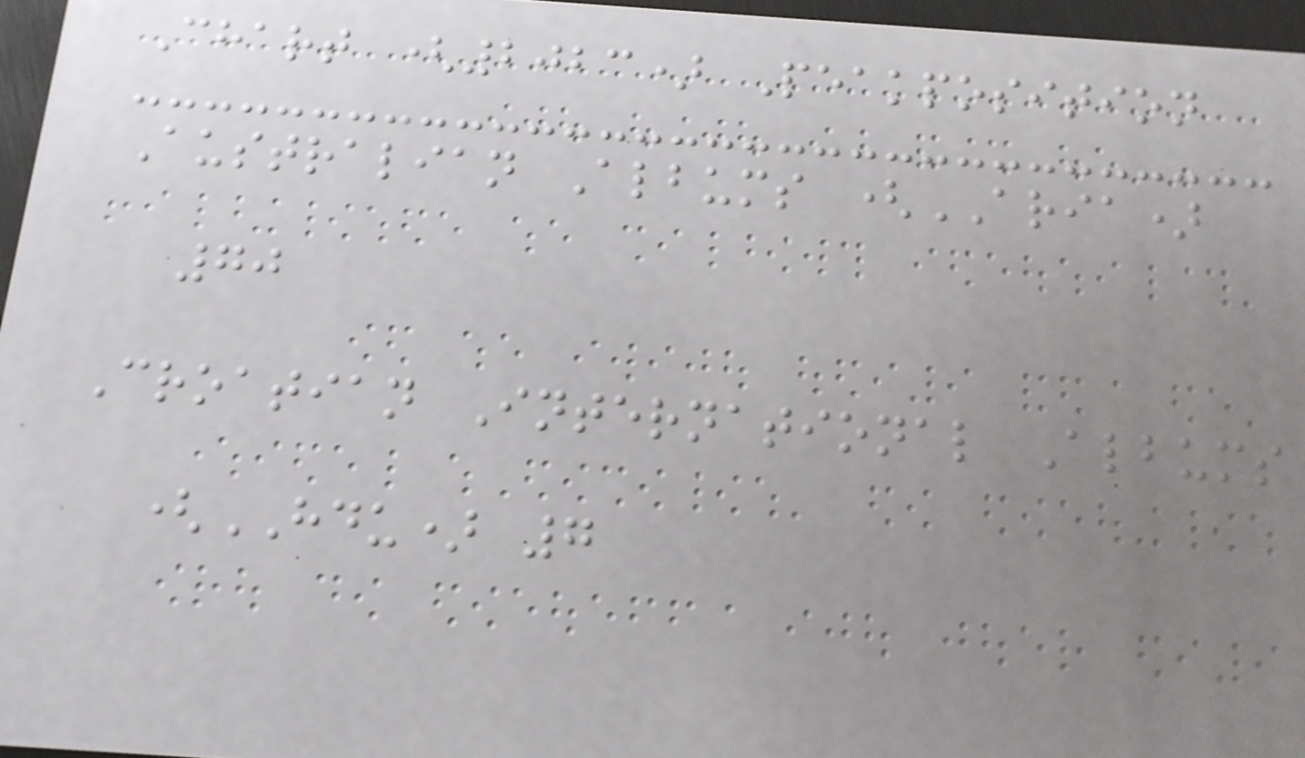Chart (2023) Peakposition
Australian Albums (ARIA)
70
Croatian International Albums
(HDU) 7
